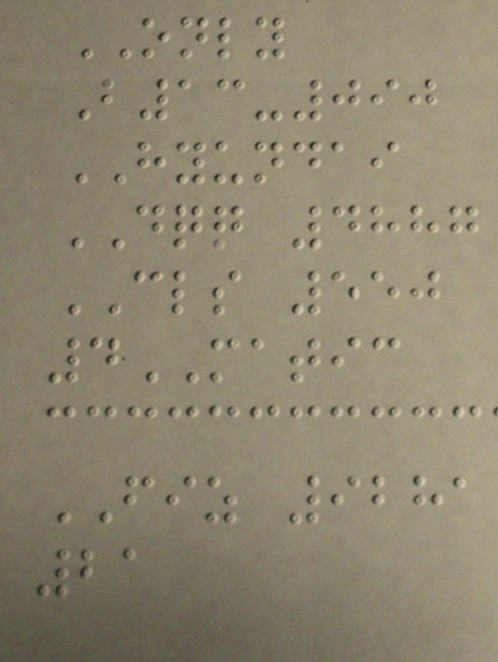ONLY
B13-090
HYUNDAI
DQQ 4887
CLS 550
4MATIC
FIZ 9281
21
